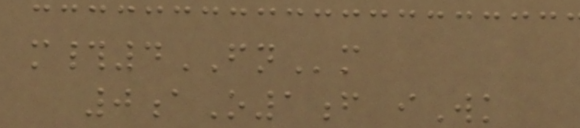m#4FNm
0aO1f iWk
